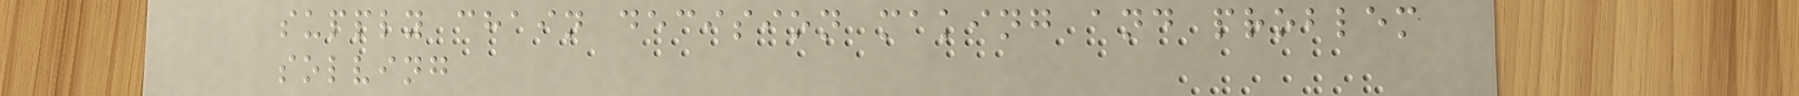supply chain decision making and problem
solving
